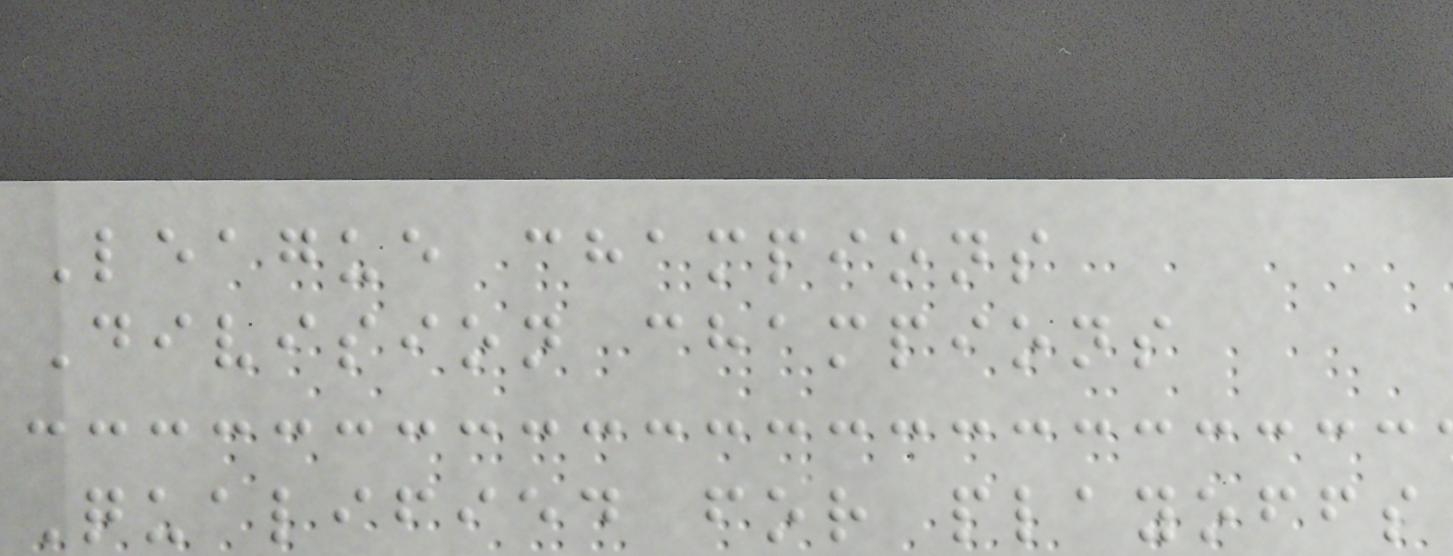League champions
Division champions
Qualified for playoffs
